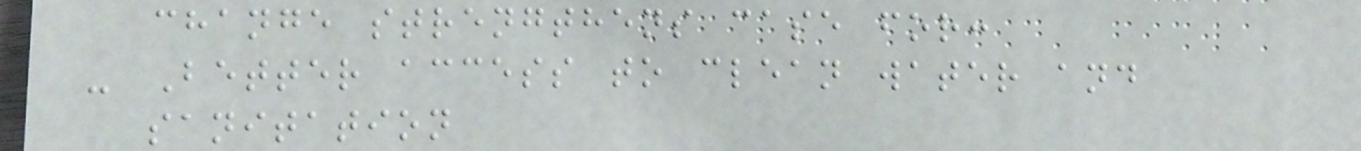change strengthens case for:
- Better access to clean water and
sanitation
